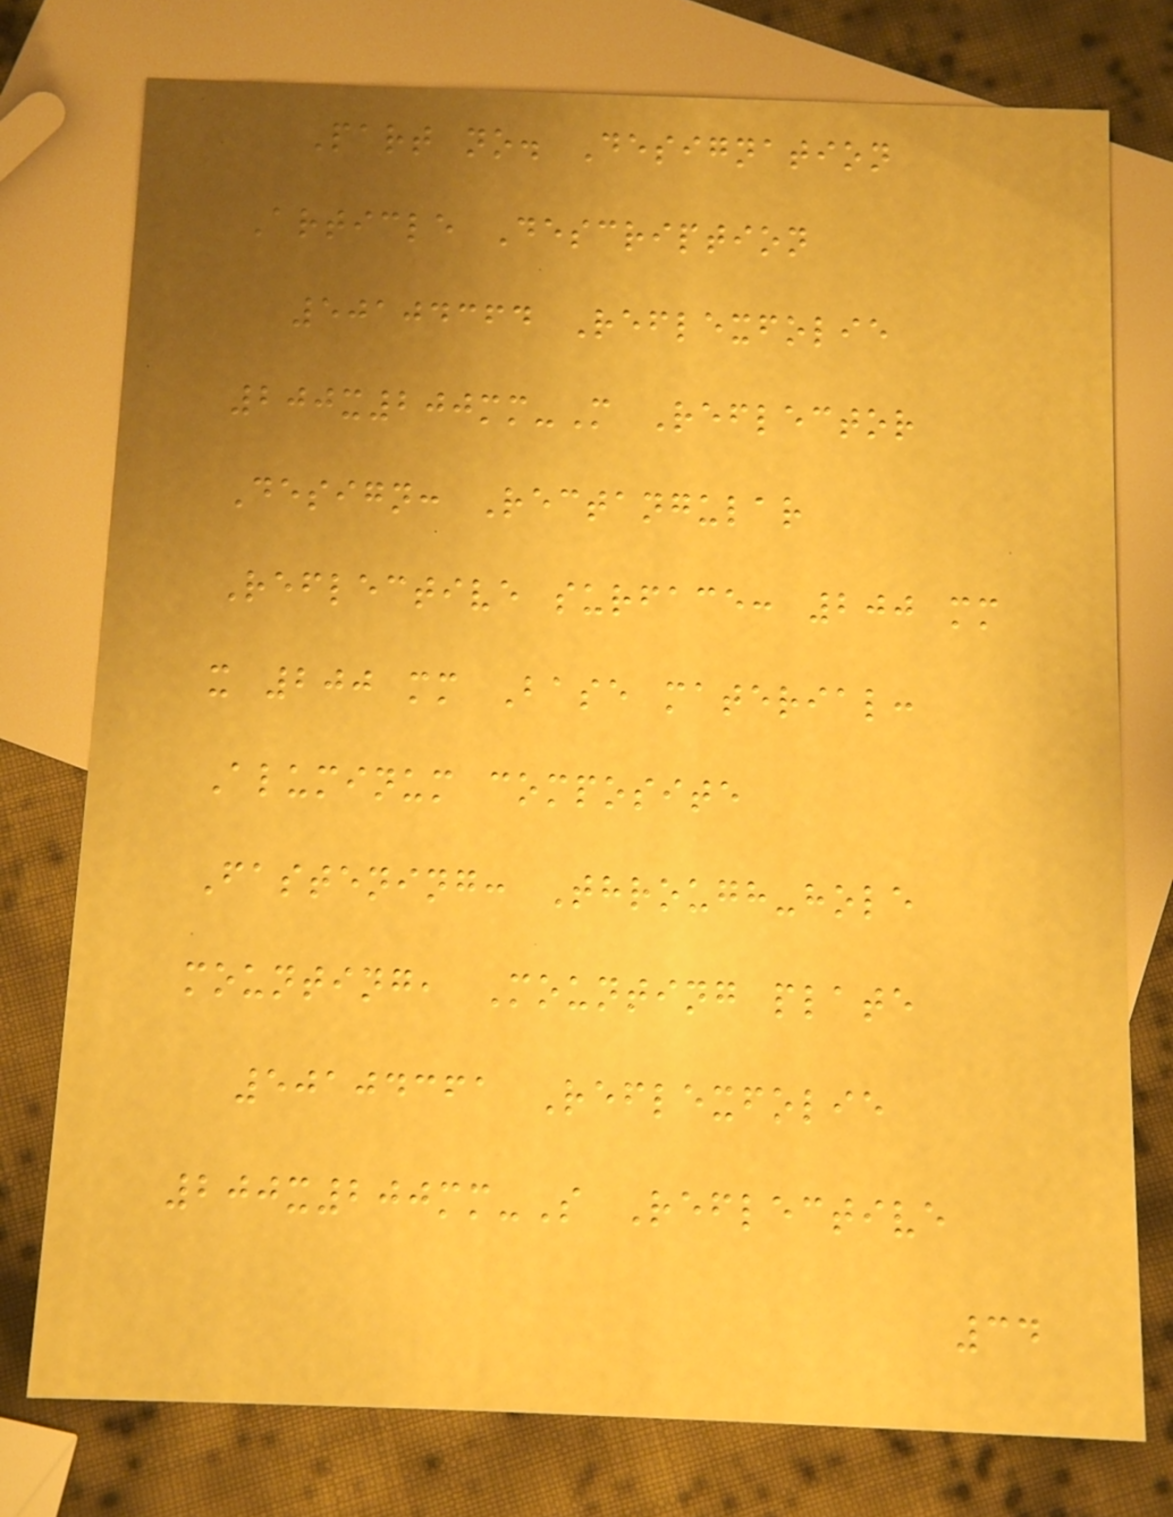Part no. Designation
Article Description
50104364 Reflexfolie
200x200mm-M Reflector
Design: Rectangular
Reflective surface: 200 mm
x 200 mm Base material:
Aluminum composite
Fastening: Through-hole
mounting, Mounting plate
50104361 Reflexfolie
200x200mm-S Reflective
34
